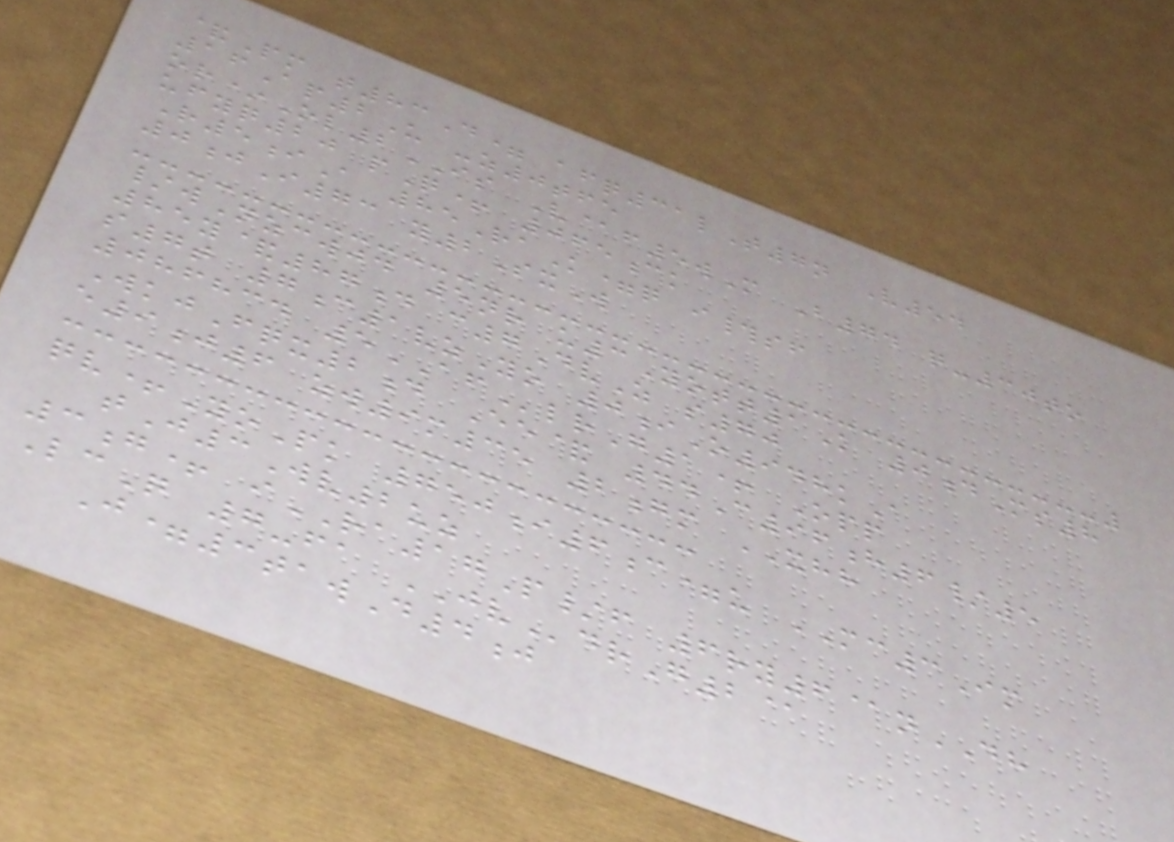&Pm t83D= afq31lT7n V54
16Ap2U -z0tfe
or*Ol2IS V@f5wM B74 q-30to
ufyq20 pQ+ 065ck
R5iA 85RaK=q i#sf
0jI73 y2SxW
/wNzcwjd 5nr u3Yott1K 0dMs8
85y&87d c7DvZ s70
s7t 7c1vzYo 0iO948kA
086834 5AFlrG1+ Opp
WkjFqx2d Ee& 44C96h6/5
e9j6 zw9m35 2gm XHH
qv+YoPk 750i6c=u MC3Im
tJ3Wv2uz
3g+ iRA17P/f 6ry6@nDH
LcQ 7-fa JVdrG2@
J=3tawD4j
